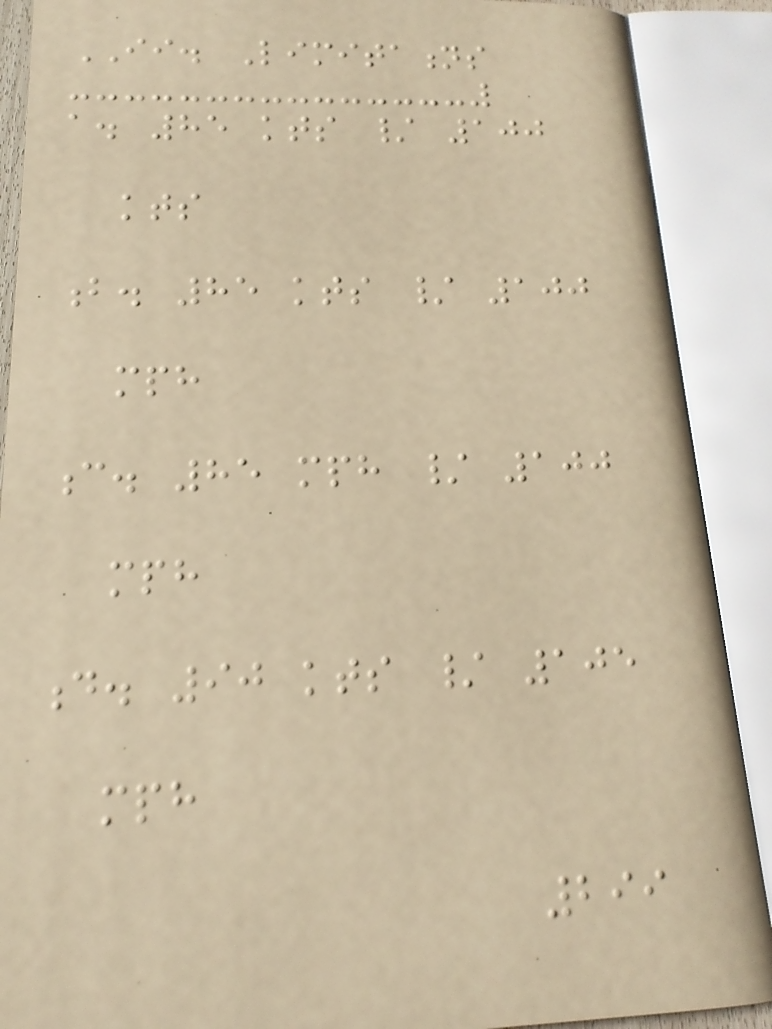II. Limitations
a. 85 kts / 100
kts
b. 85 kts / 100
mph
c. 85 mph / 100
mph
d. 90 kts / 105
mph
299
